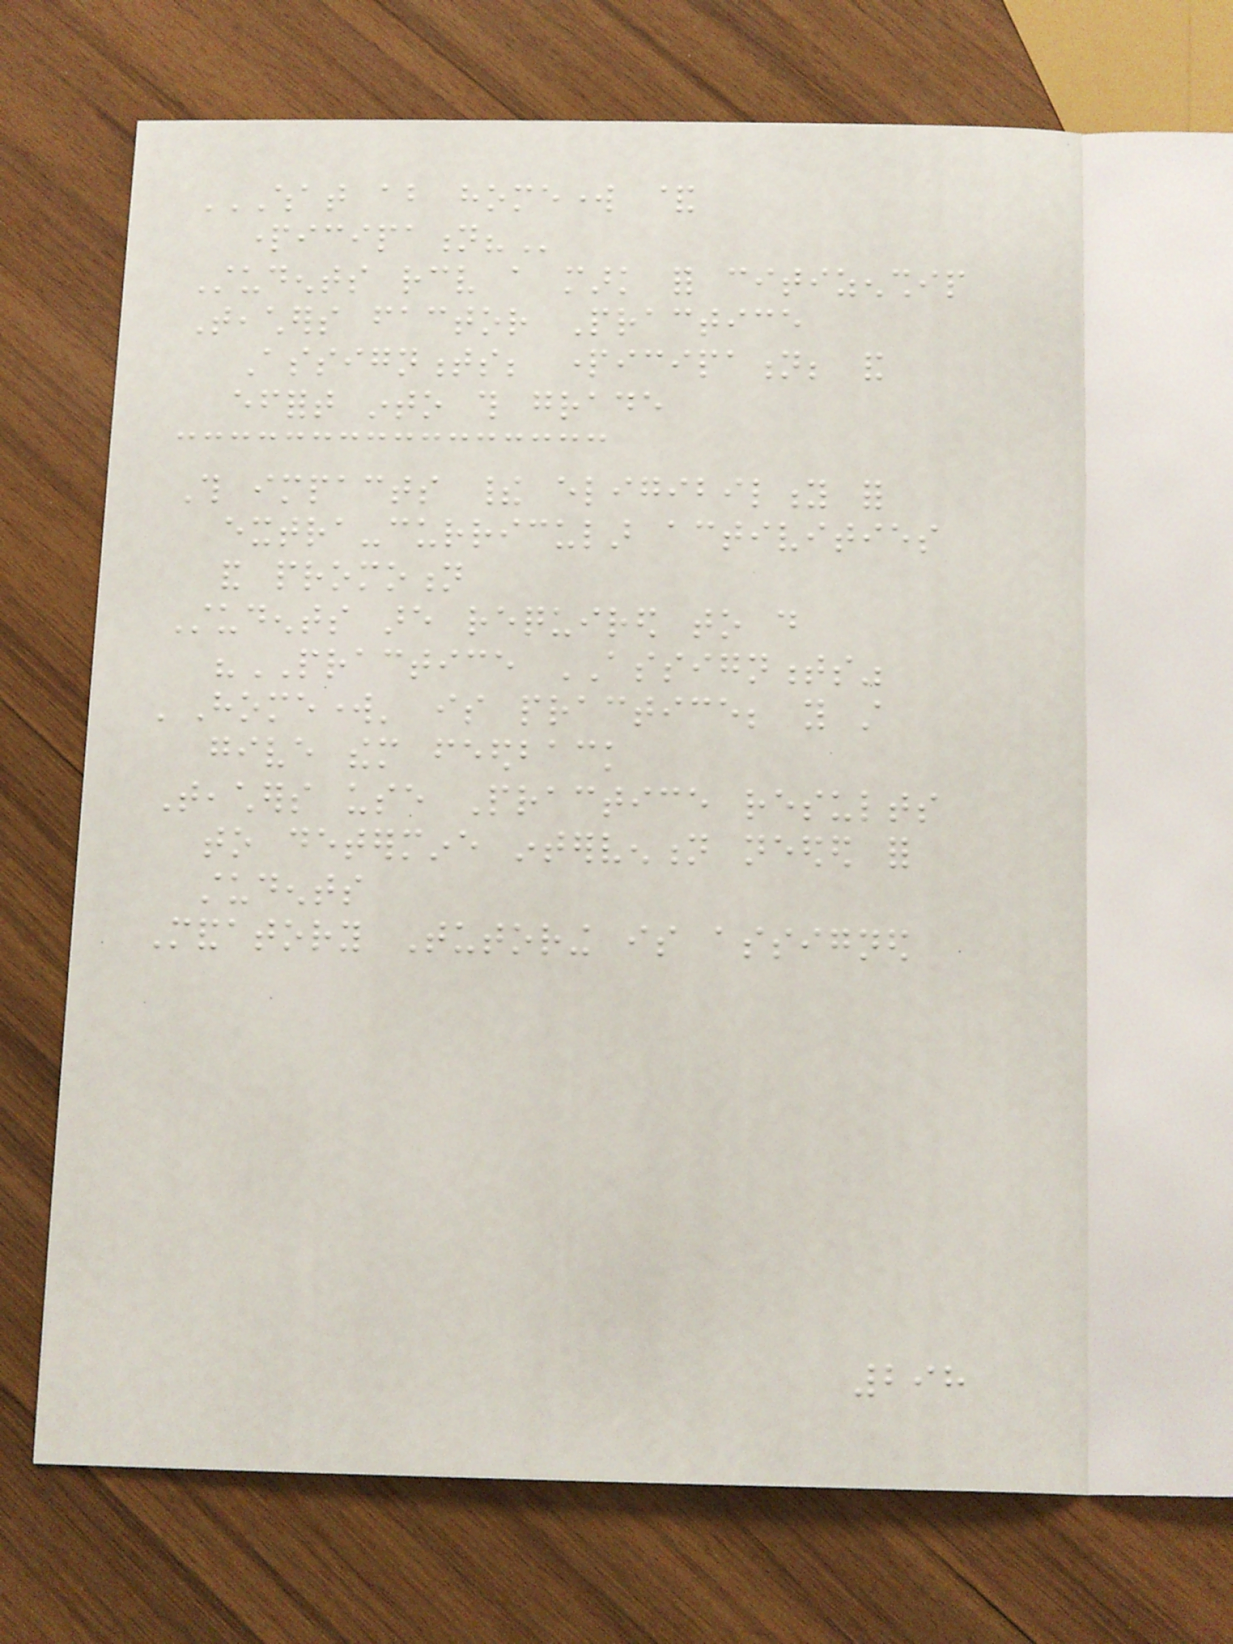WHAT ABOUT HOMEWORK &
PARTICIPATION?
Students receive a mark for citizenship
Teachers factor Practice
Assignments; participation; and
effort into this grade
This impacts their eligibility for
extra-curricular activities
and promotion
Students are required to do
"PRACTICE ASSIGNMENTS"
'Homework' is practice; you still
give them feedback
Teachers use Practice results
to determine intervention needed for
students
Mandatory Tutoring is assigned
298
